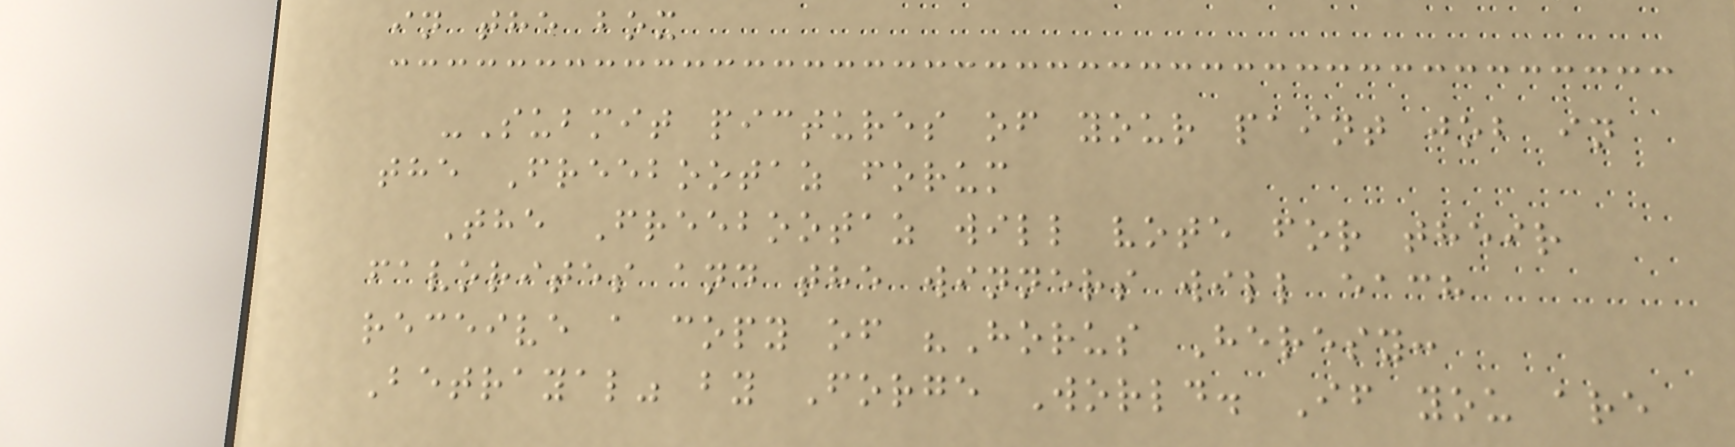in the box
-Submit pictures of your paint job in
the Freebootaz forum
The Freebootaz will vote for their
favorites and the winners will each
receive a copy of "Horus Heresy:
Betrayal" by Forge World. If you are
